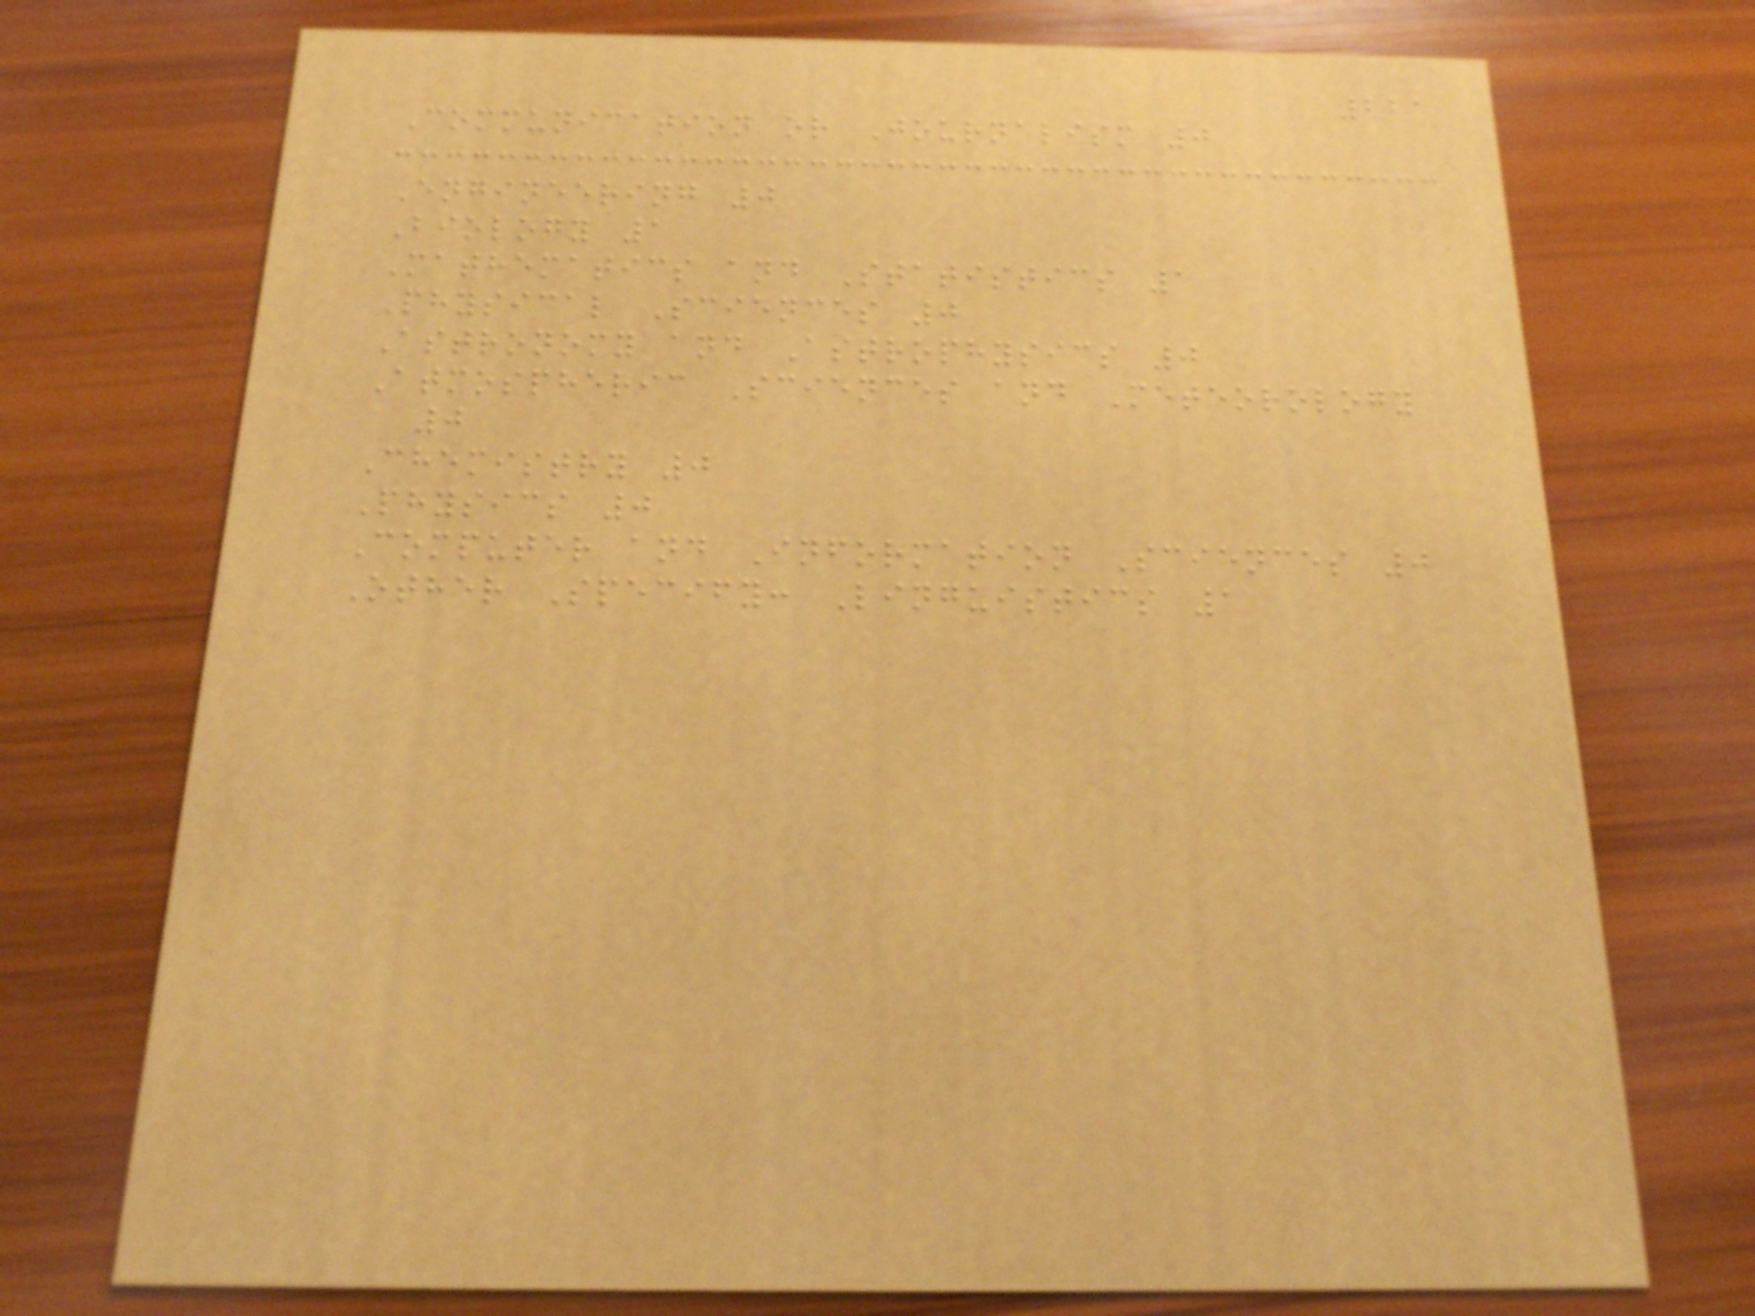221
Communication or Journalism 0
Engineering 0
Biology 1
Mathematics and Statistics 1
Physical Sciences 0
Astronomy and Astrophysics 0
Atmospheric Sciences and Meteorology
0
Chemistry 0
Physics 0
Computer and Information Sciences 0
Other Specify: Linguistics 1
